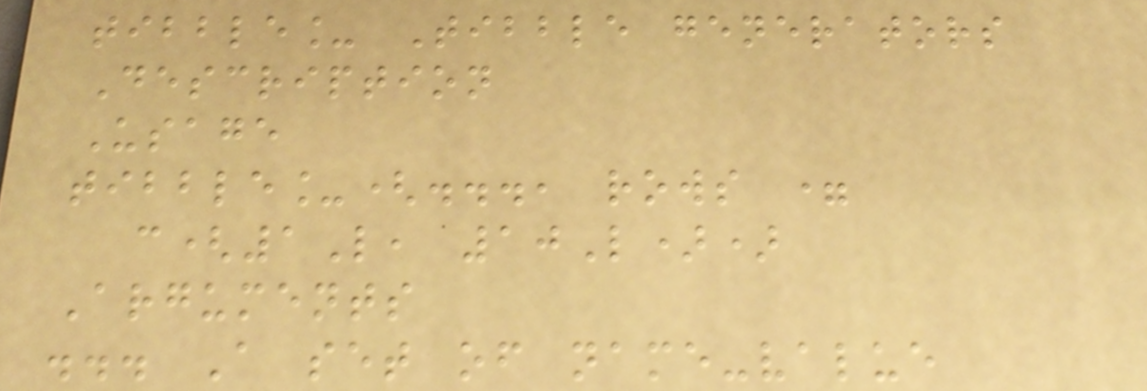tibble_ Tibble generators
Description
Usage
tibble_(..., rows =
c(1L, 10L))
Arguments
... A set of name-value
